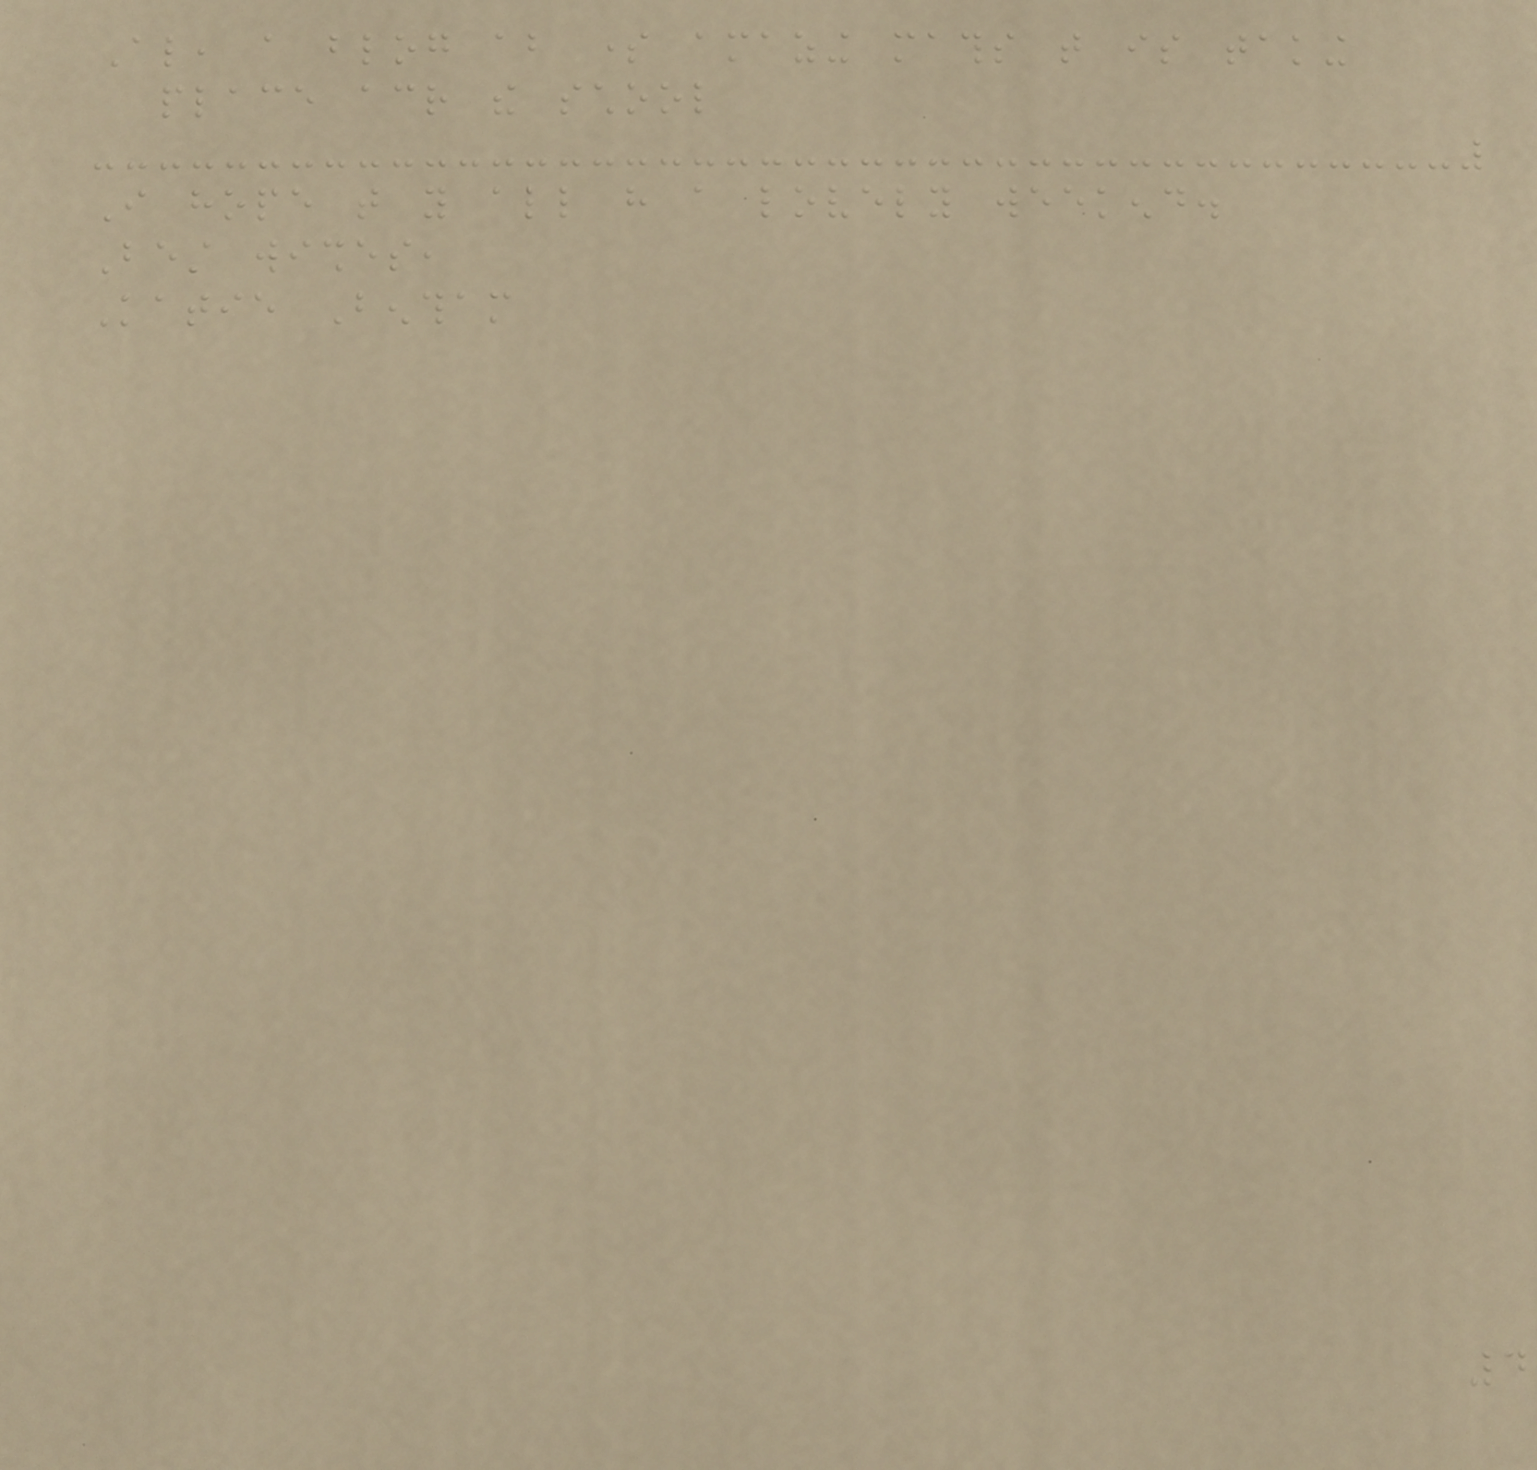Also, a blog about some amazing maths that is taking
place across the school
I hope that you all have a lovely weekend.
Best wishes,
Katie Bentham
4
